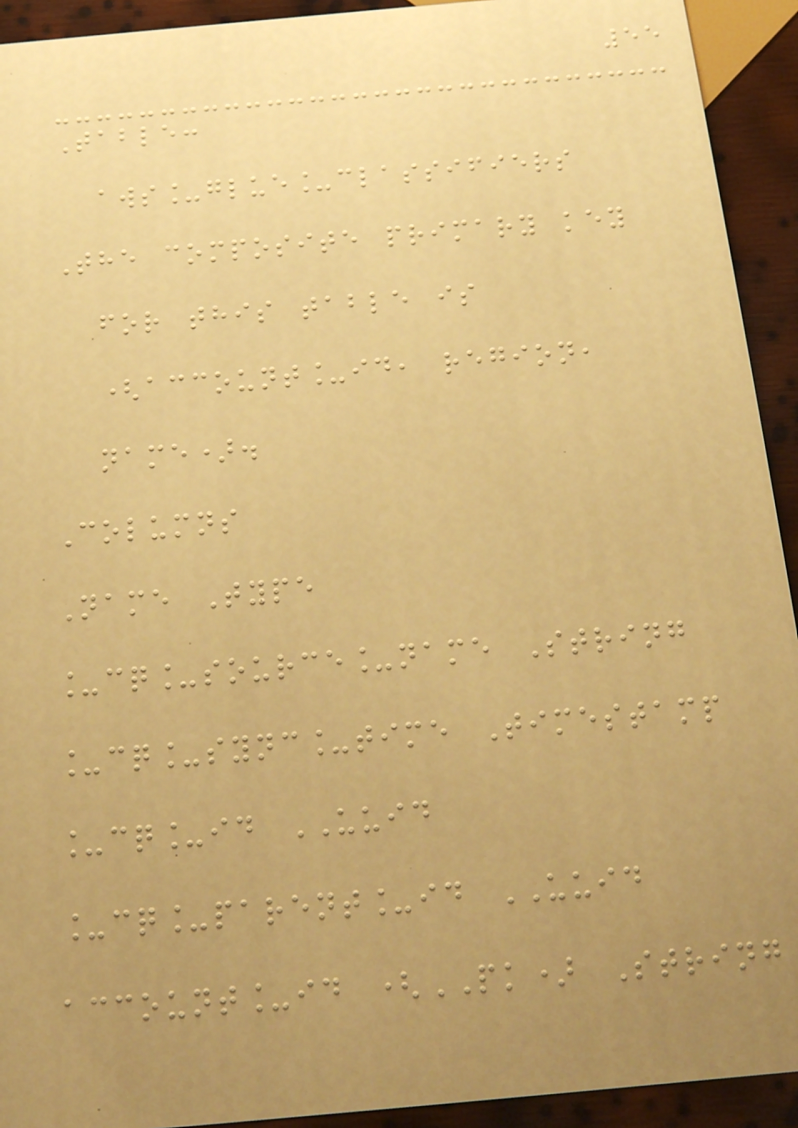55
Table:
aws_glue_classifiers
The composite primary key
for this table is
(account_id, region,
name).
Columns
Name Type
_cq_source_name String
_cq_sync_time Timestamp
_cq_id UUID
_cq_parent_id UUID
account_id (PK) String
